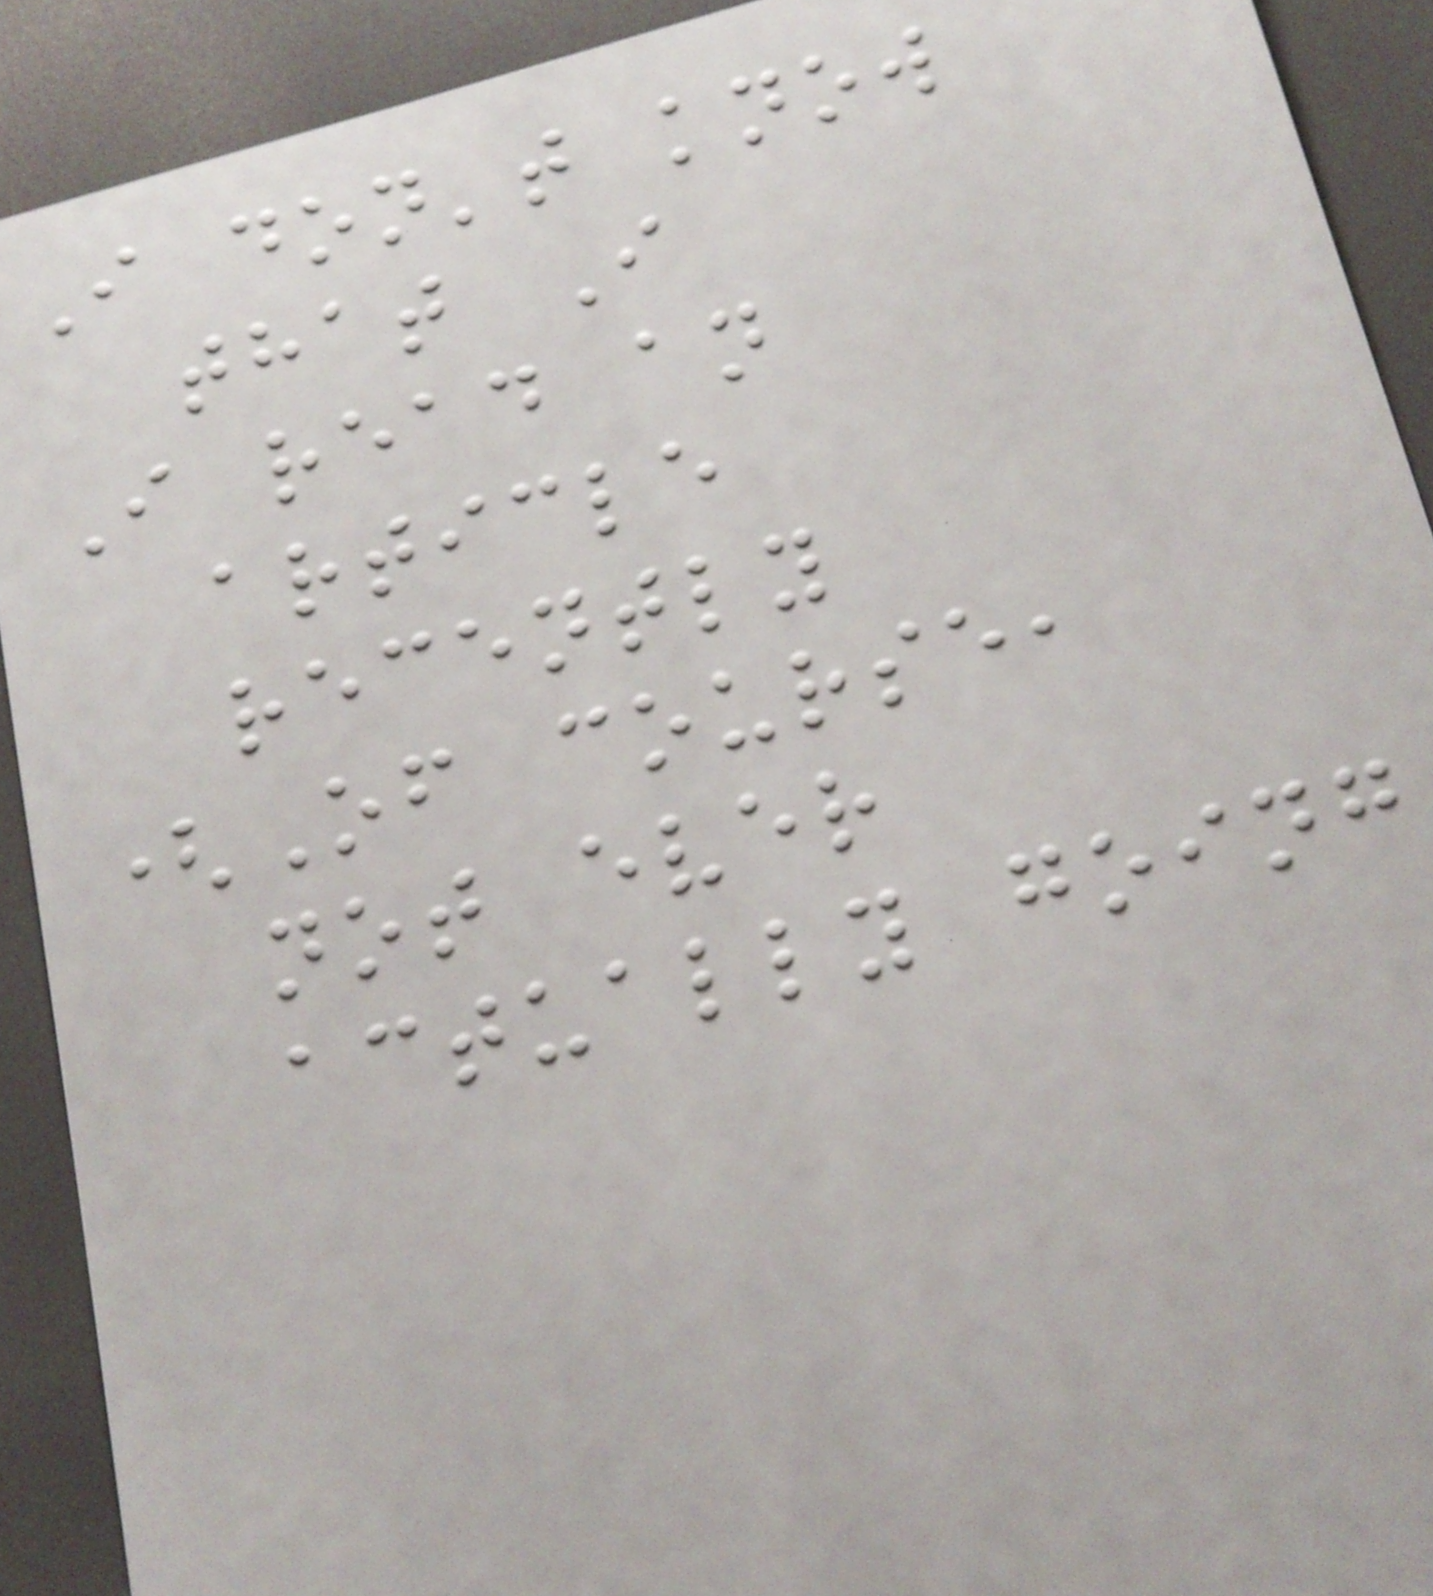I don't know
that I
I read an
article
recently
(Of course,
not ever
actually going
